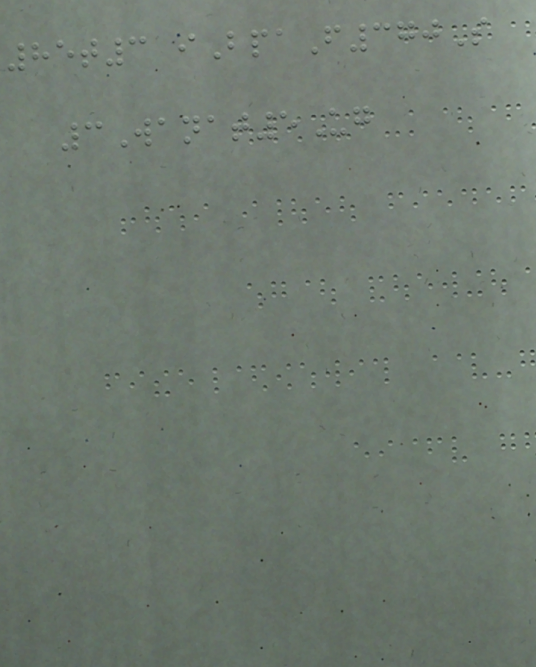85t3 iBpaF370S
3Wanat5Ug
